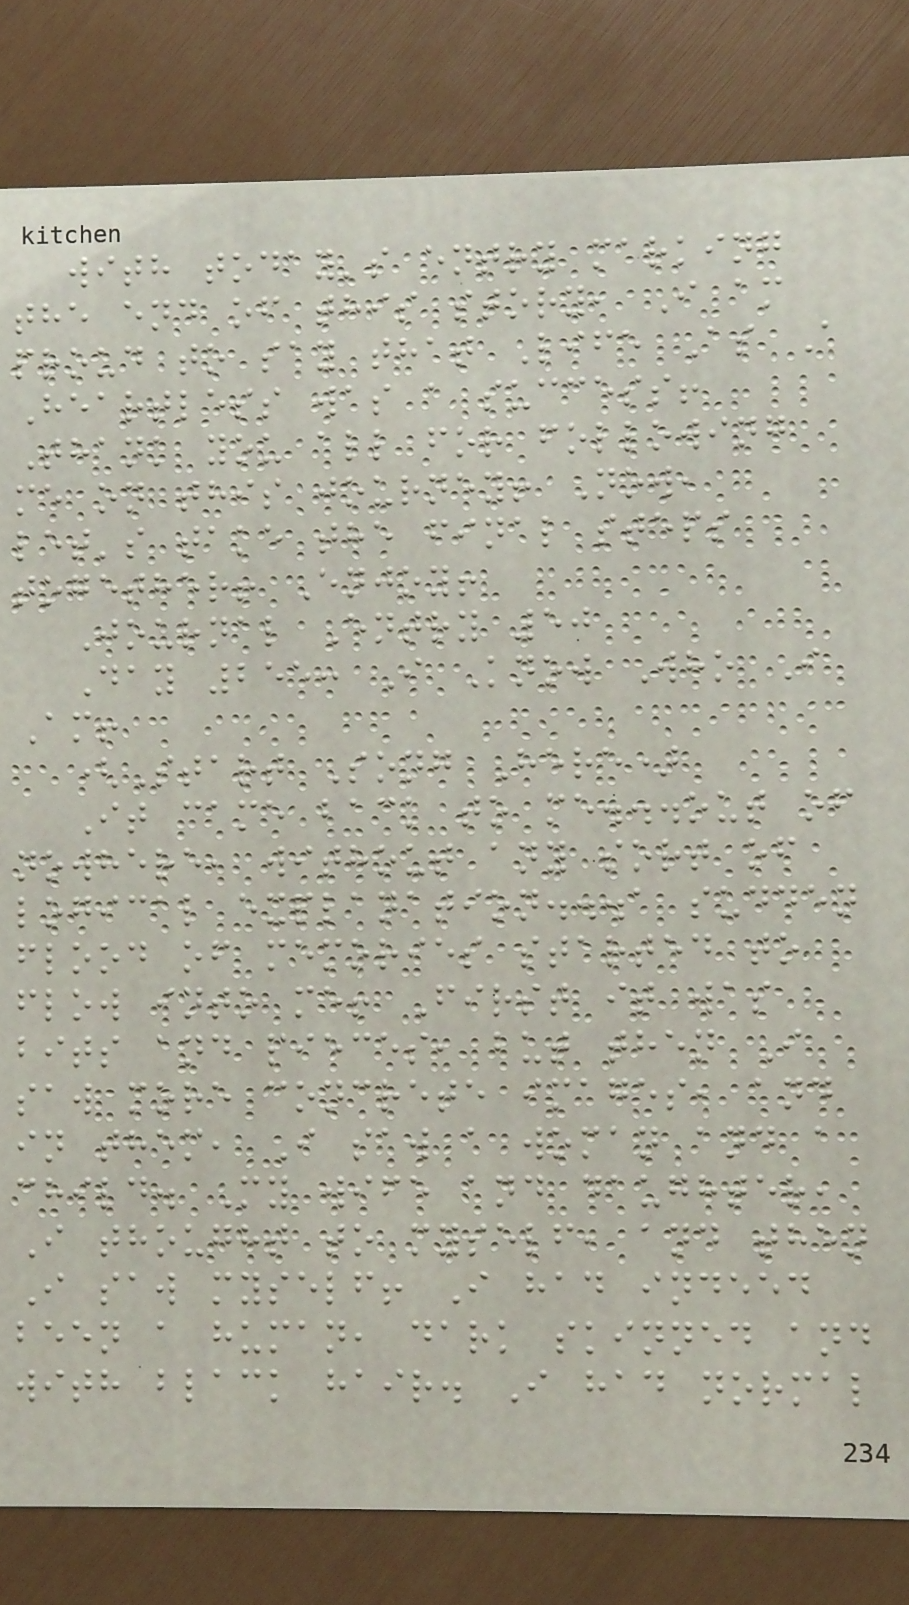with today's entry marking
the end of this story, I am
proud to say that Life As A
Heartless was a success!
Thank you all for following
me on this journey! Now,
let's take the final steps
together! Enjoy!
Journal Entry 50
Day 255: I Know Who I
Am!
(Start Song Here)
It came back to me...out of
nowhere, without any sort of
logical explanation...a sudden
flood of memories started to
flow into me! First it was
bits and pieces, but then I
saw more concrete images, and
in them, I saw a woman and a
child. My wife and daughter,
I thought to myself, and then
I saw myself! I had indeed
been a human, dark skinned and
with black hair. I had normal
